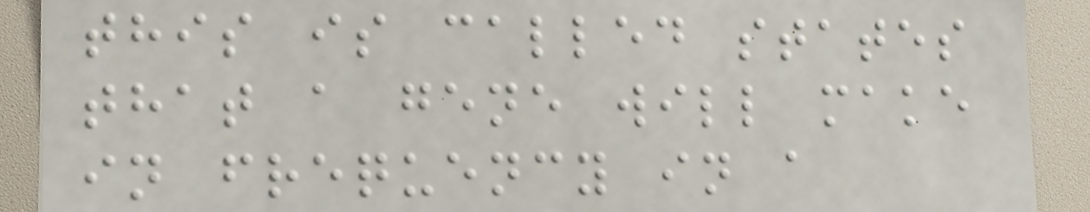this is called states
that a gene will make
in frequency in a
